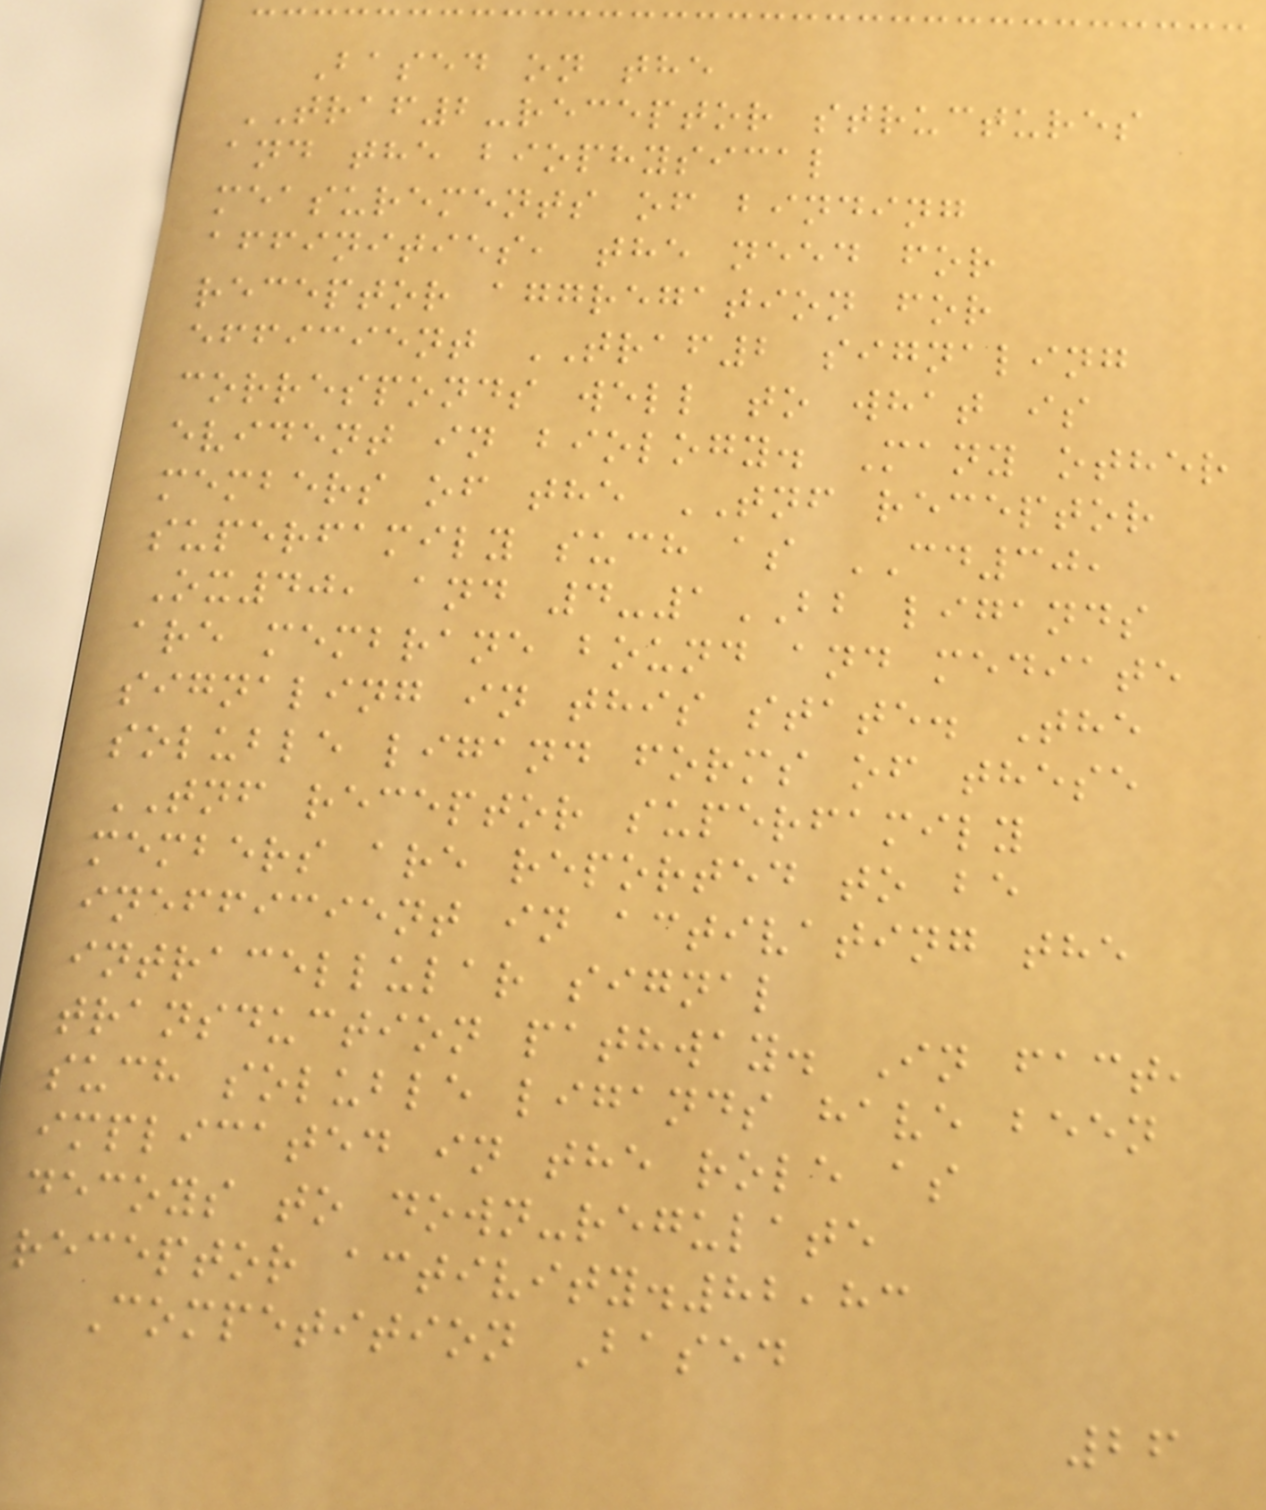Based on the
TRAF2-receptor structures
and the biophysical
measurements of binding
affinities, the need for
receptor aggregation for
efficient TRAF2 signaling
corresponds well to what is
evident in biology. Many other
members of the TNF receptor
superfamily such as CD30,
Ox40, and 4-1BB ligands
are membrane bound and mediate
signaling in this state. The
soluble ligand forms of these
TNF receptor superfamily
members are reported to be
inefficient in activating the
intracellular signal
transduction pathway. In fact,
such soluble ligands have been
implicated in the role as
decoys to down-regulate
receptor activity.82,83
Competition Based
26
